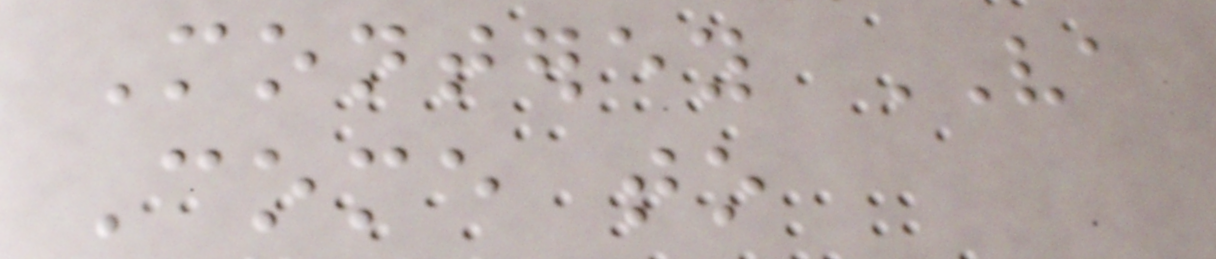Monterey VA
Come to
